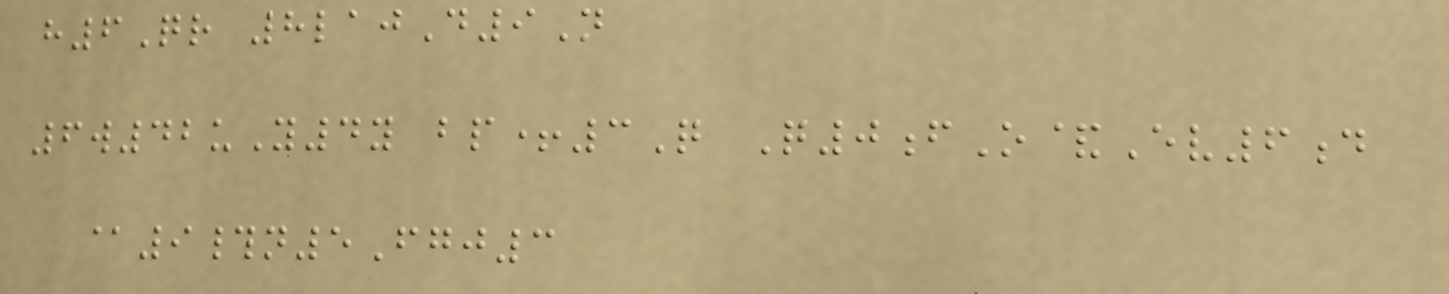h6Qr 8lajD9N
6w42uY4y bp+3Q Q0fO&Ev6d
@9#n5Fgj3
